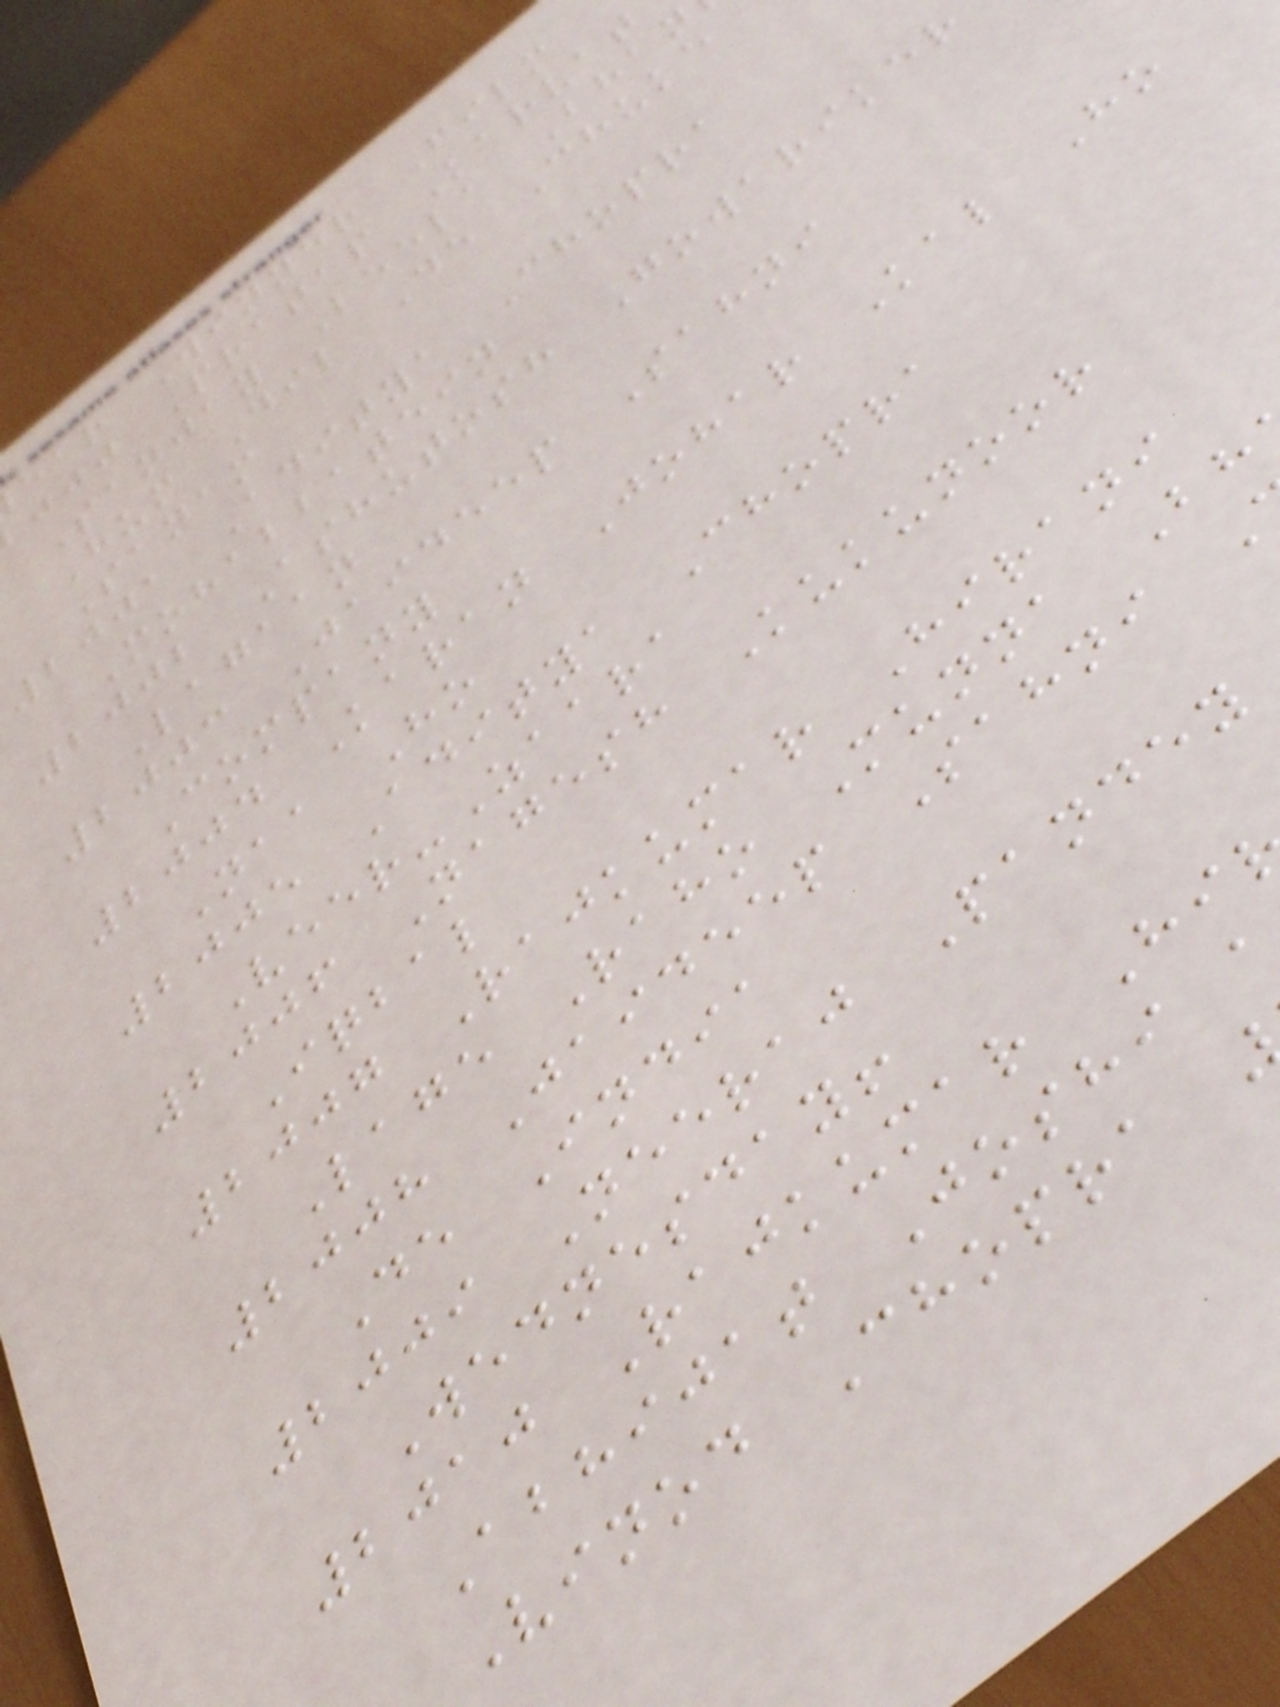ear Winner Film
jjj Pratap Karvat
Sanjay Leela Bhan
Hum Dil De Chuke
Sanam
2001 Aditya Chopra
Mohabbatein
2002 Ashutosh Gowariker
Lagaan
2003 Jaideep Sahni
Company
2004 Karan Johar Kal Ho
Naa Ho
2005 Aditya Chopra
Veer-Zaara
2006 Nagesh Kukunoor
Iqbal
2007 Rajkumar Hirani
Lage Raho Munna Bh
2008 Jaideep Sahni
De India
2009 Neeraj Pandey
Wednesday!
2010 Rajkumar Hi
Abhijat Joshi
Vinod Chopra
